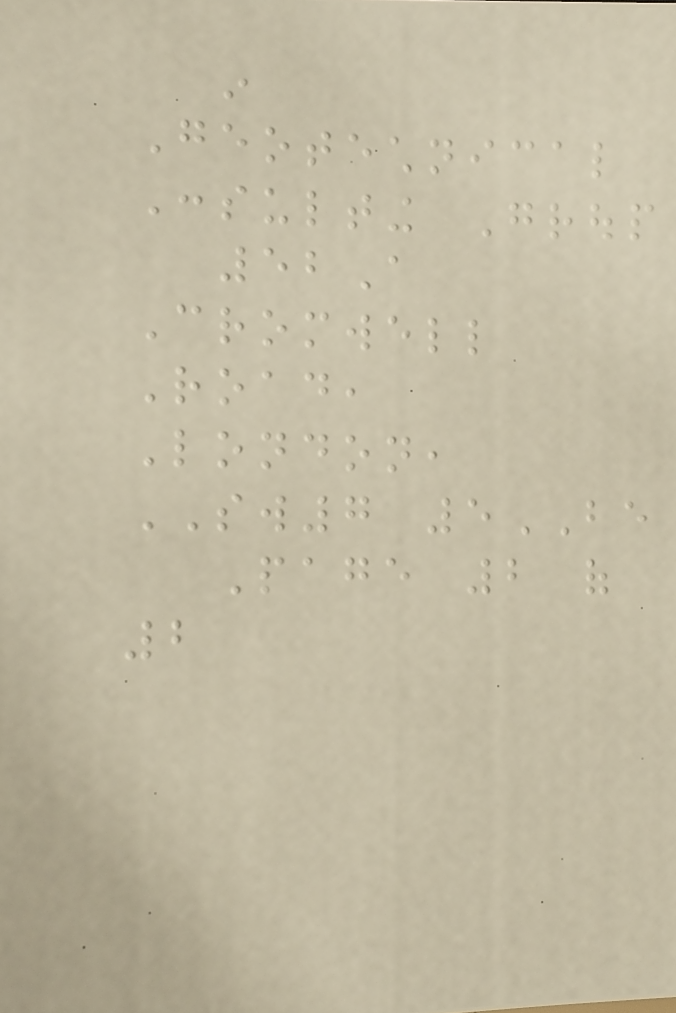in
Geotechnical
Consulting Group
52A
Cromwell
Road,
London,
SW7 5BE
Page 2 of
2
